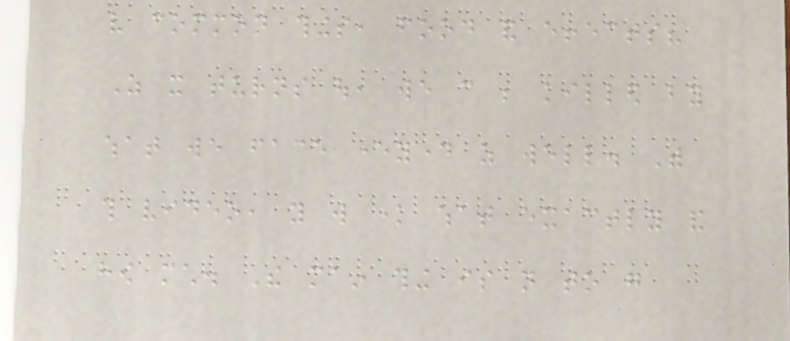very common things, food and effects?
As it turns out, we can be killed by
what we face everyday as well. With
this video, you will know what exactly and
how much. The main thing is not to go
